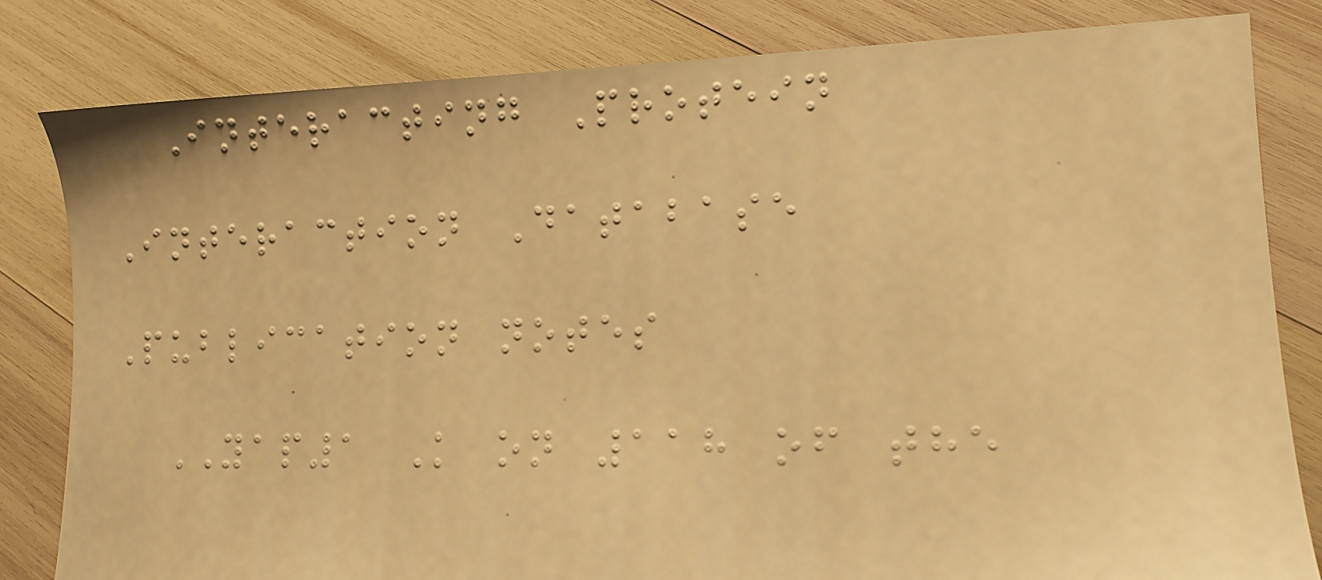Interacting Protein
Interaction Database
Publication notes
YAP1 K on 118 of the
